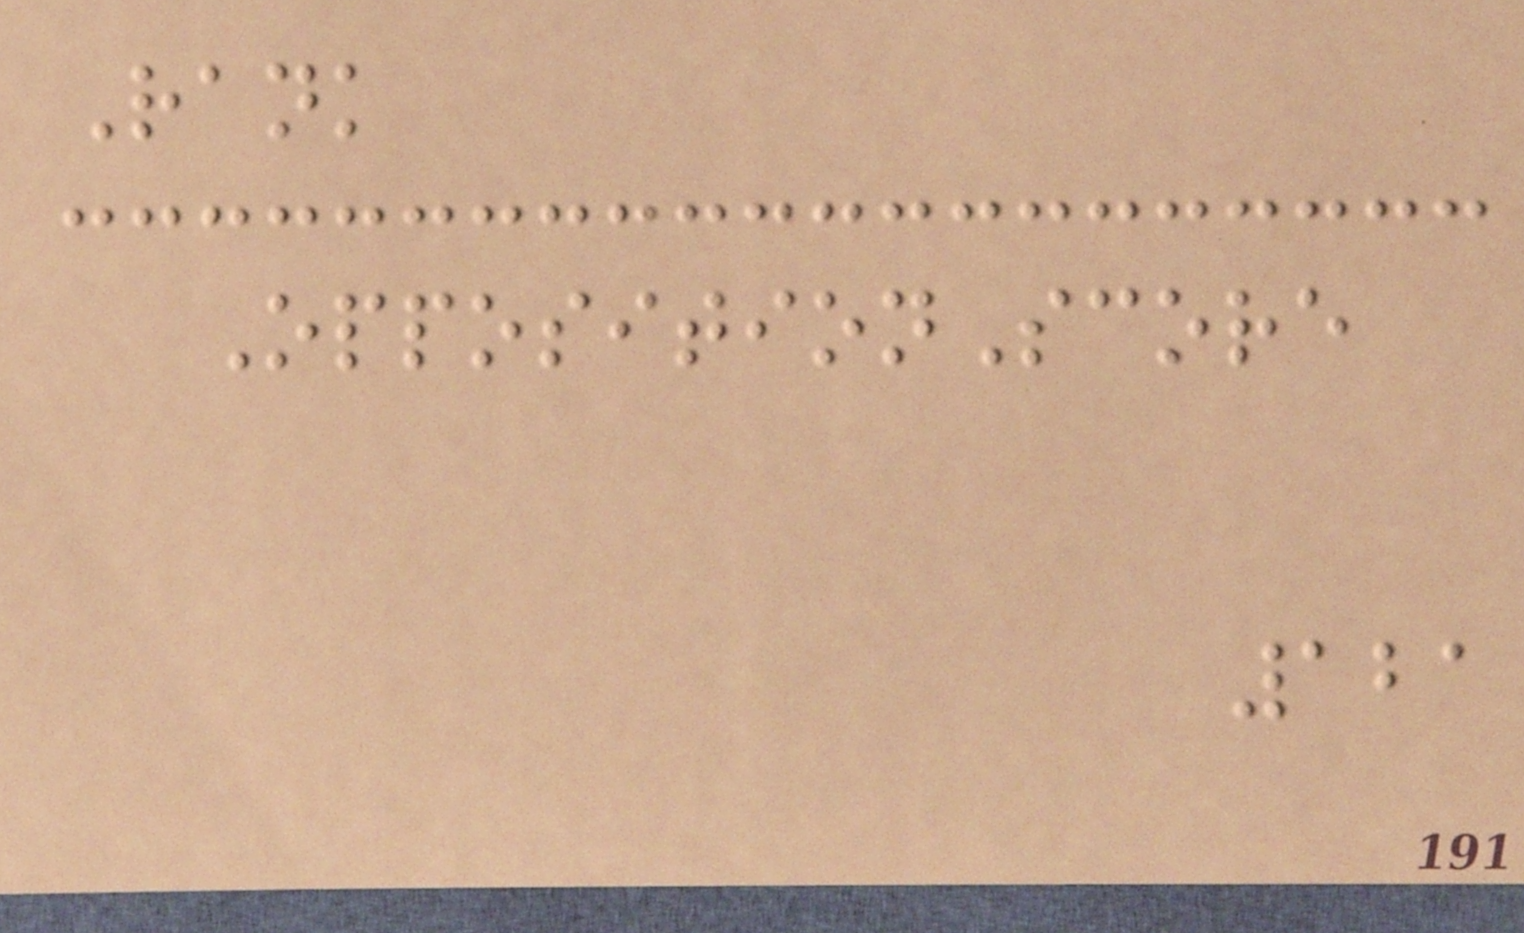Rank
OppositionScore
121
